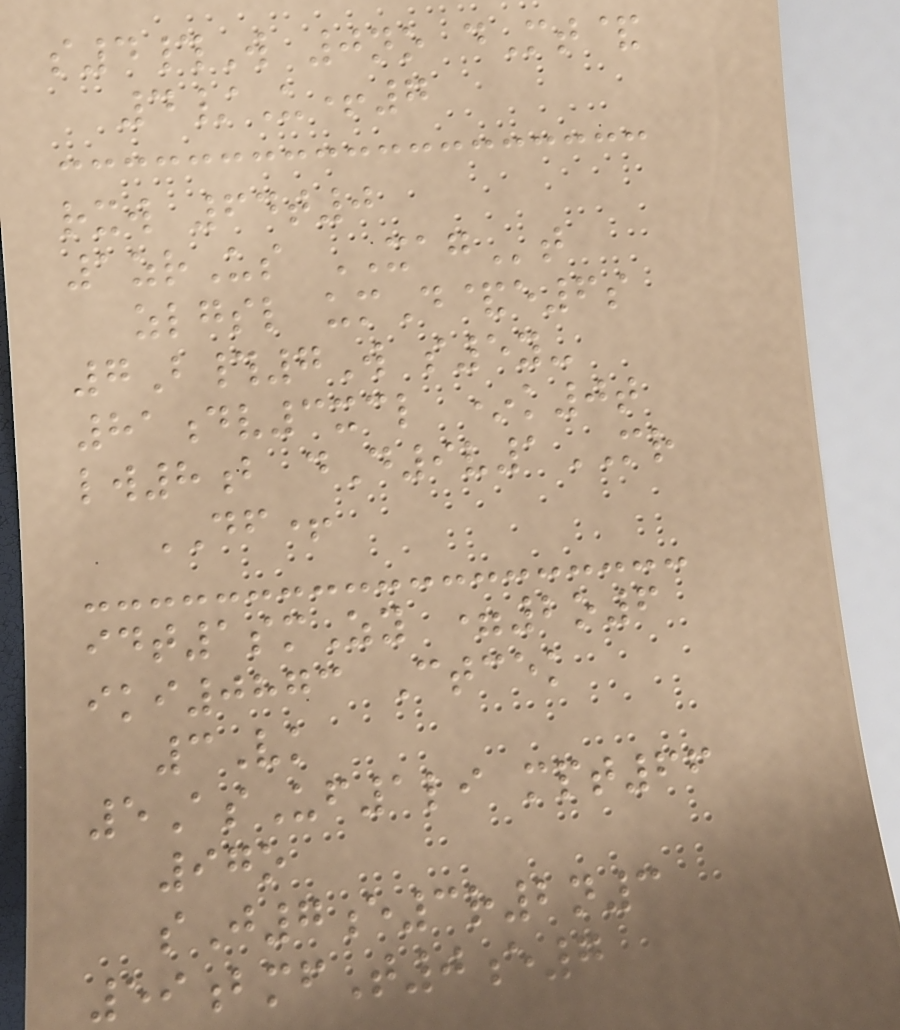s4#W 0no dMt&
4/U+7
rxw 64t0
1zrUs XAGt
zlgsl umD&e6s
7B#7W s5y-
81dv3xcl *k0t
lw8b dD9v1MR
DF+
idt1smZy =2o6
iki0873 Ctcek
3Vk
5AsUf1li mpt66
97o
sJ7e3r2n3
59bmfT0e7
